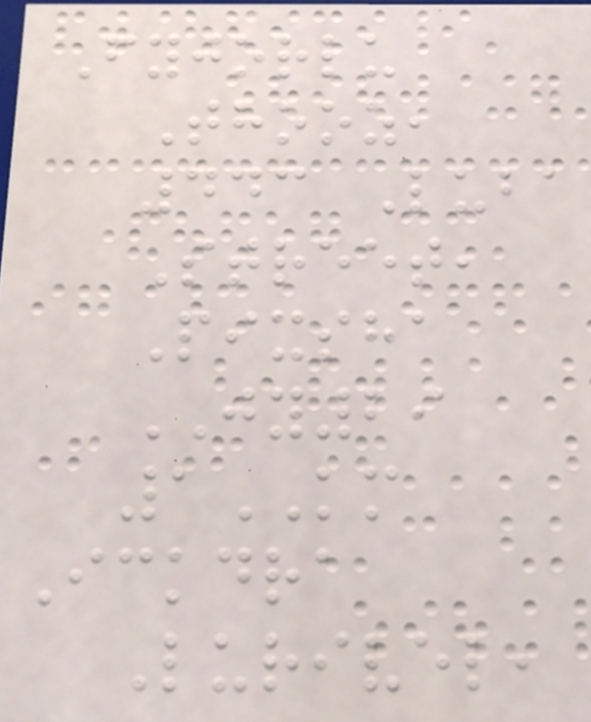Fyjorlu
Thooz,
443 Luba
Street,
Pixsha
JY29
1KM
Ickdra
Lurivel,
